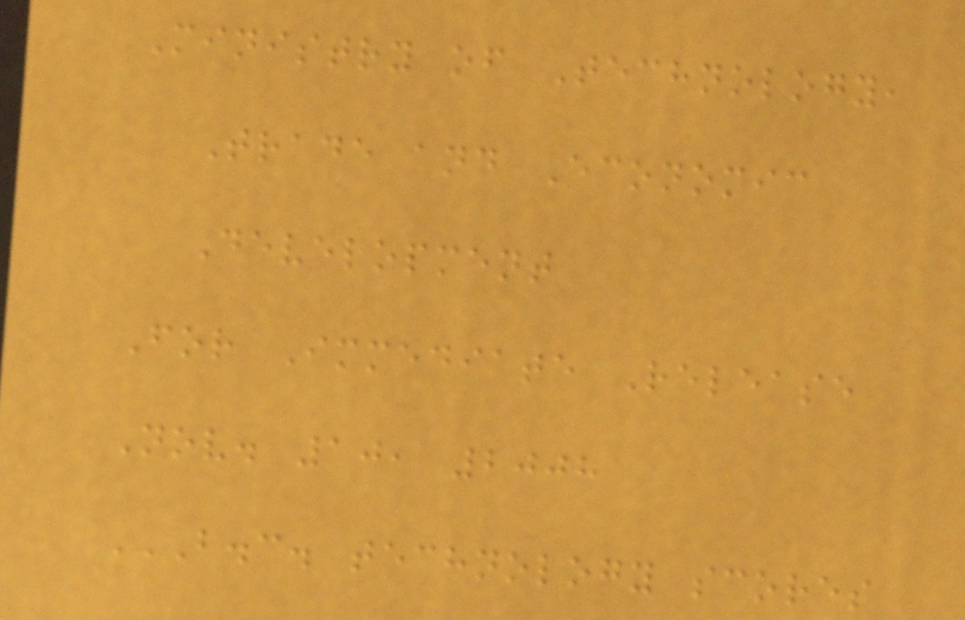Ministry of Technology,
Trade and Economic
Development
For Immediate Release
Nov. 10, 2008
B.C. TECHNOLOGY SCORES
